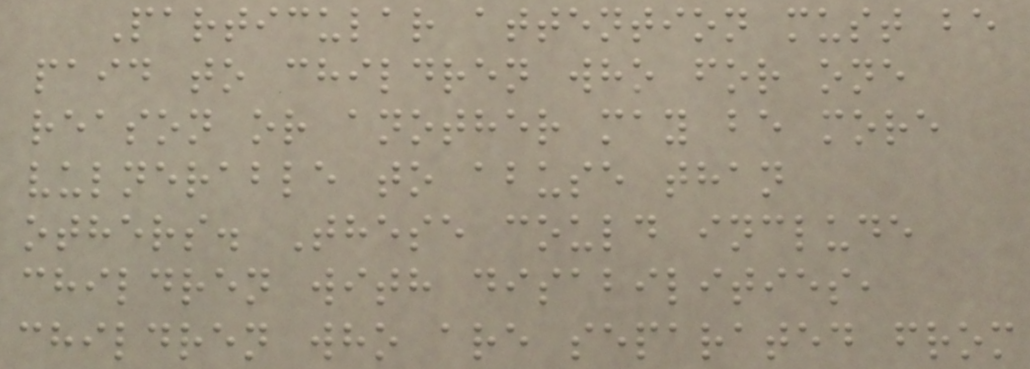Particular attention must be
paid to children who for one
reason or another may be more
vulnerable to abuse than
others. These could include
children with disabilities,
children who are separated from
